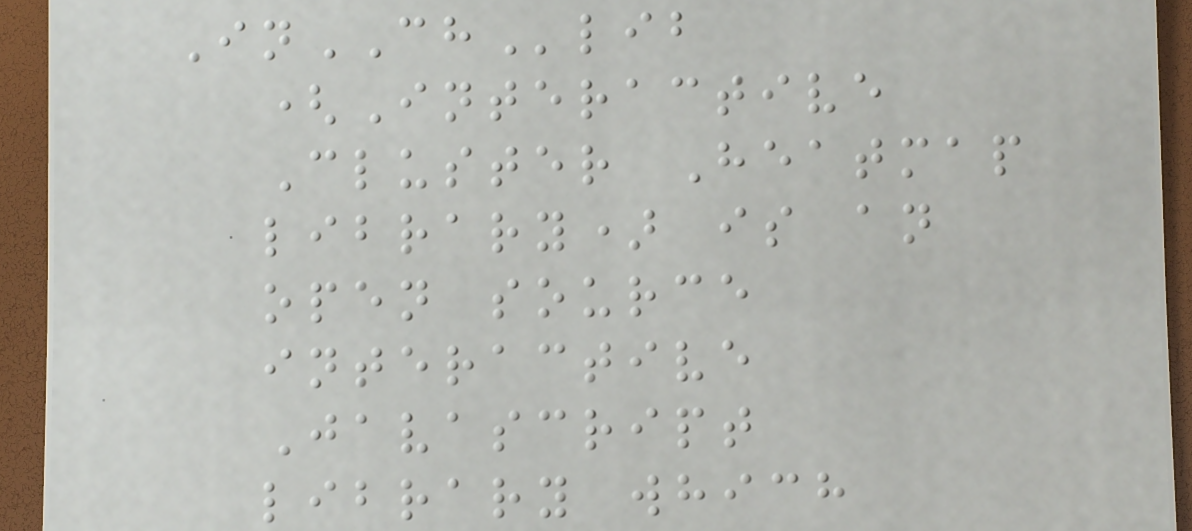InCHlib
(Interactive
Cluster Heatmap
library) is an
open source
interactive
Javascript
library which
